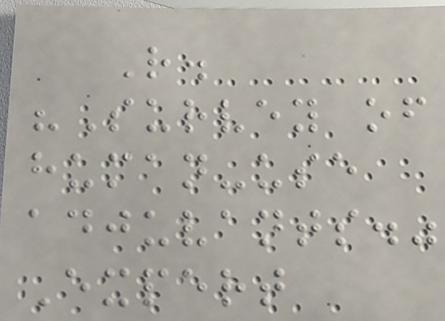R.
"Survey of
human-use
adjuvants."
Expert
